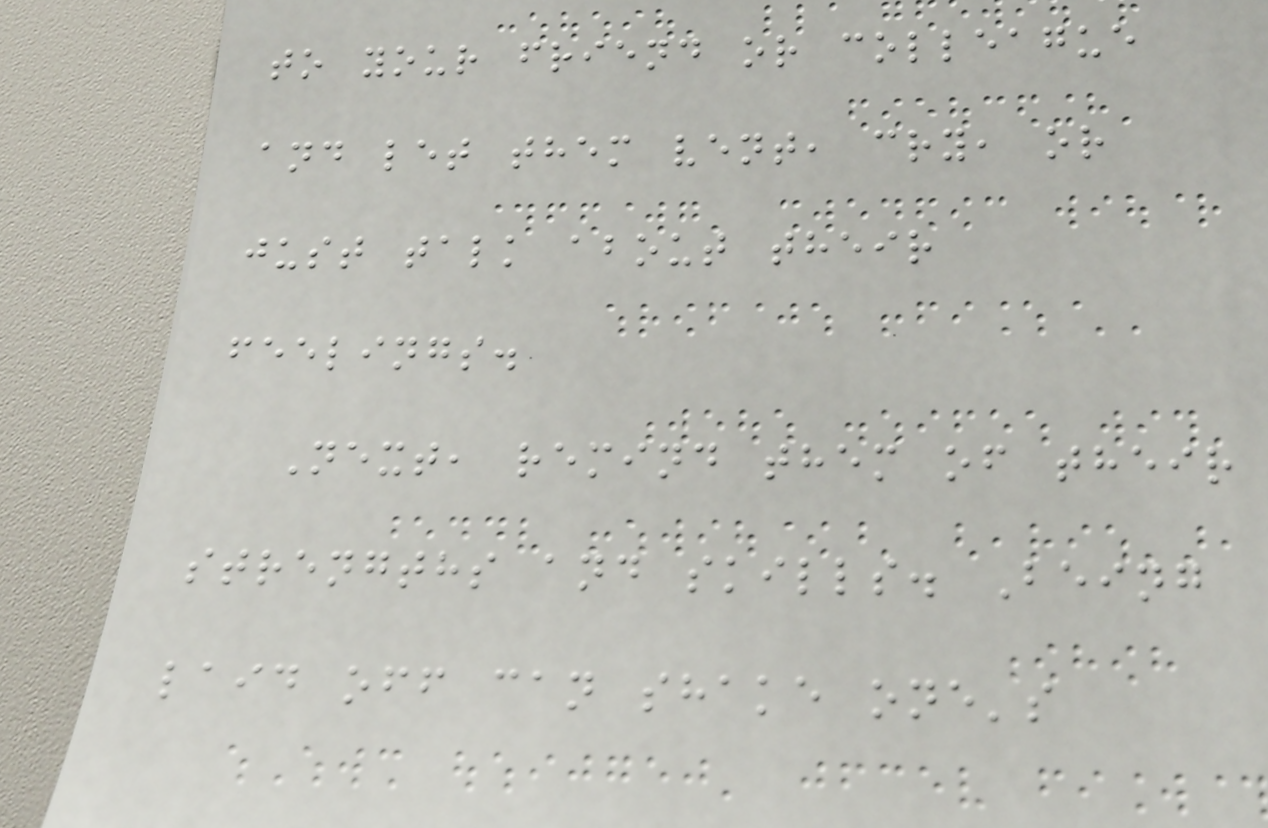to your friend or colleague
and let them vent, cry, or
just talk about their
feelings.
Next, remind them of their
strengths and skills. Being
laid off can shake one's
